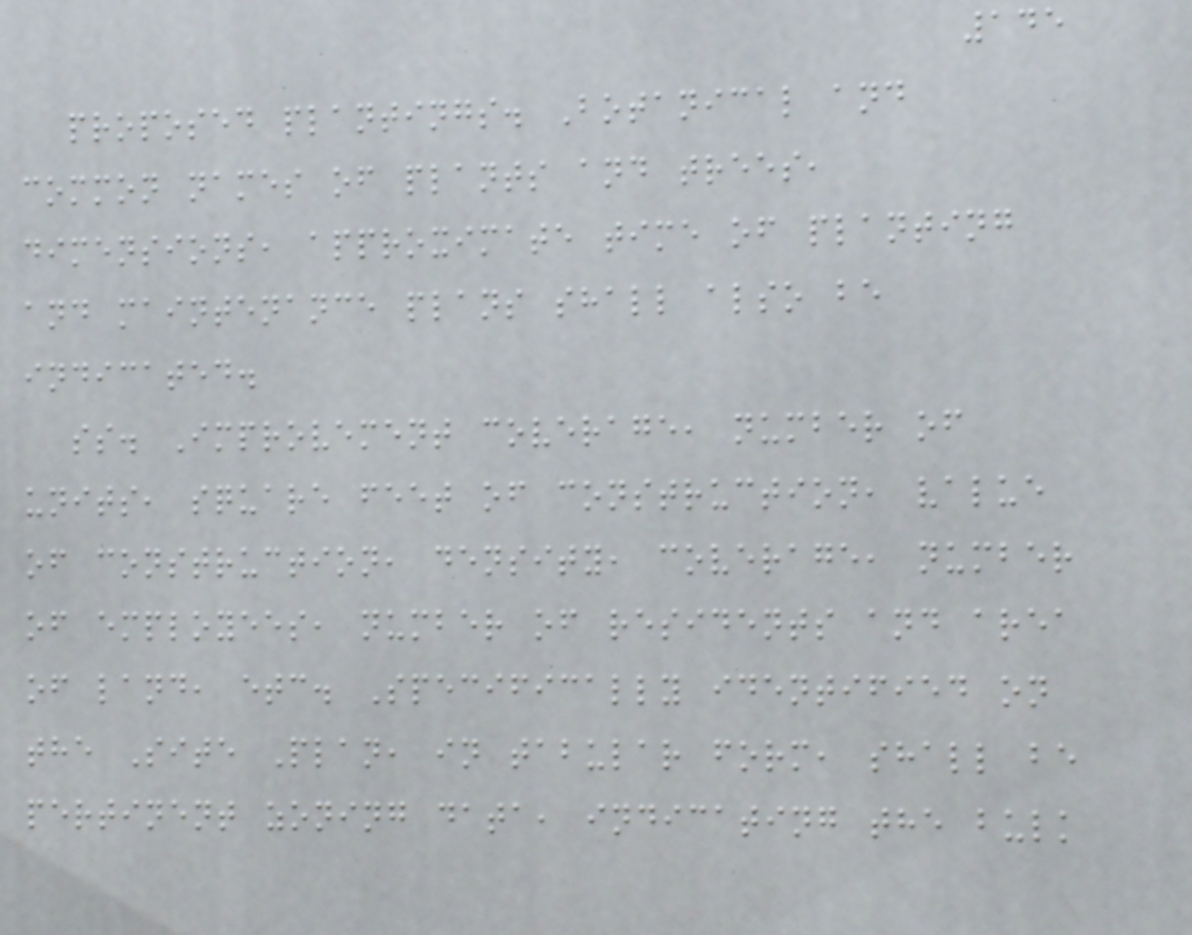145
proposed plantings. Botanical and
common names of plants and trees,
dimensions, approximate time of planting
and maintenance plans shall also be
indicated.
ss. Improvement coverage, number of
units, square feet of construction, value
of construction, density, coverage, number
of employees, number of residents and area
of land, etc. Specifically identified on
the Site Plan, in tabular form, shall be
pertinent zoning data, indicating the bulk
